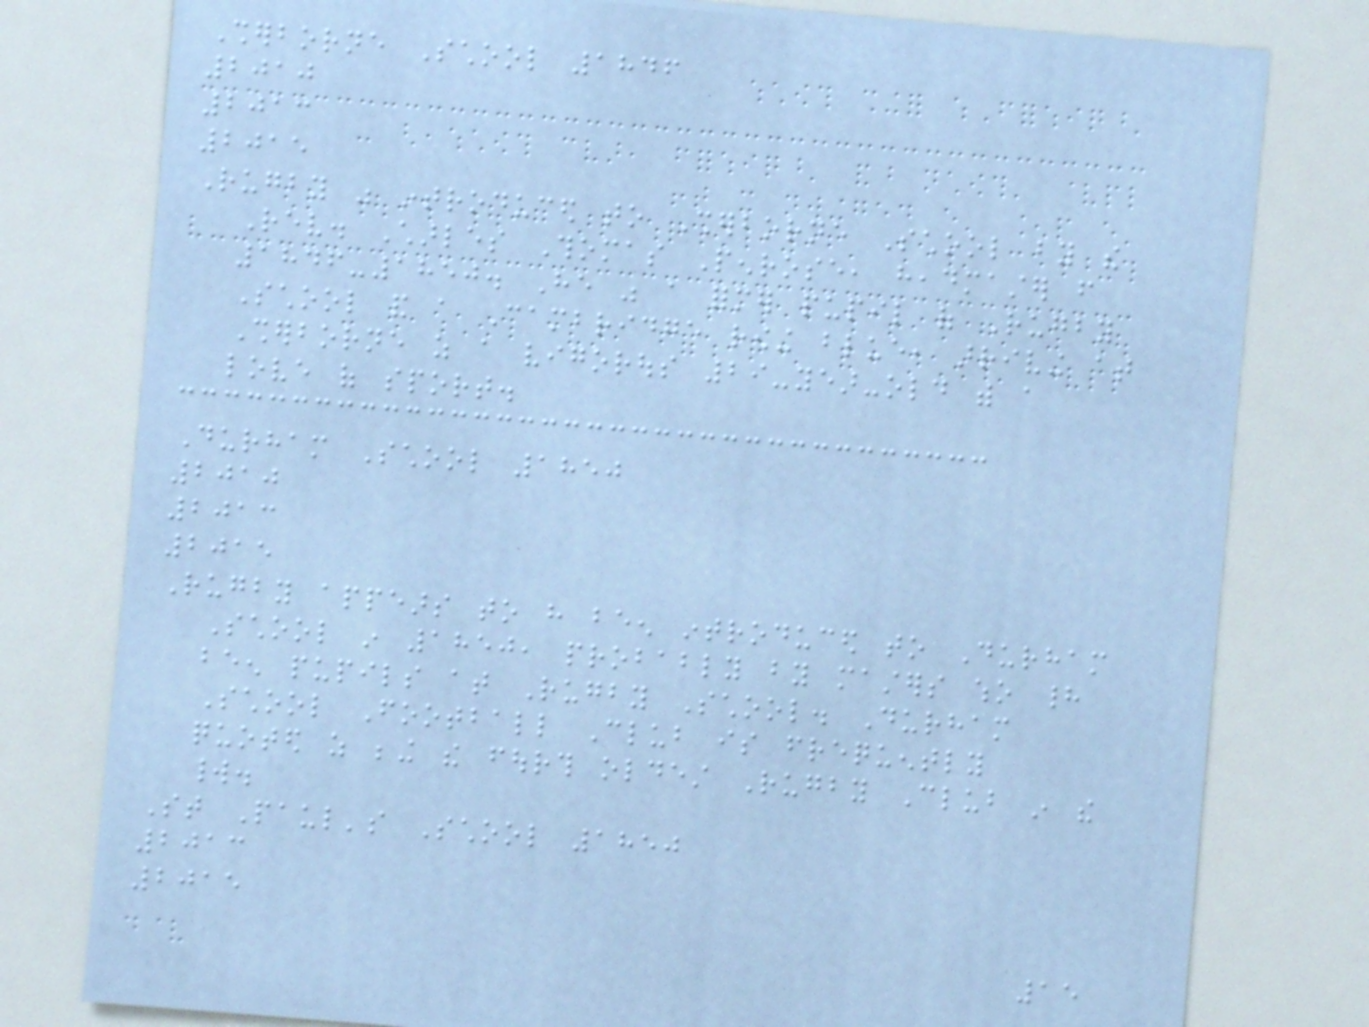Sherborne School 1846
2010
2013
2015
Rugby was introduced to Sherborne School by the
Rev. Charles Thomas Penrose, headmaster from
1846-1850. He was a former pupil of Rugby
School and a Cambridge rowing blue, arriving at
Sherborne as a vigorous 29-year-old with a
love of sport.
Durham School 1850
2010
2013
2015
Rugby appears to have been introduced to Durham
School in 1850, probably by masters who had
been pupils at Rugby School. Durham
School Football Club is frequently
quoted as being the fourth oldest Rugby Club in the
world.
St Paul's School 1850
2013
2015
15
